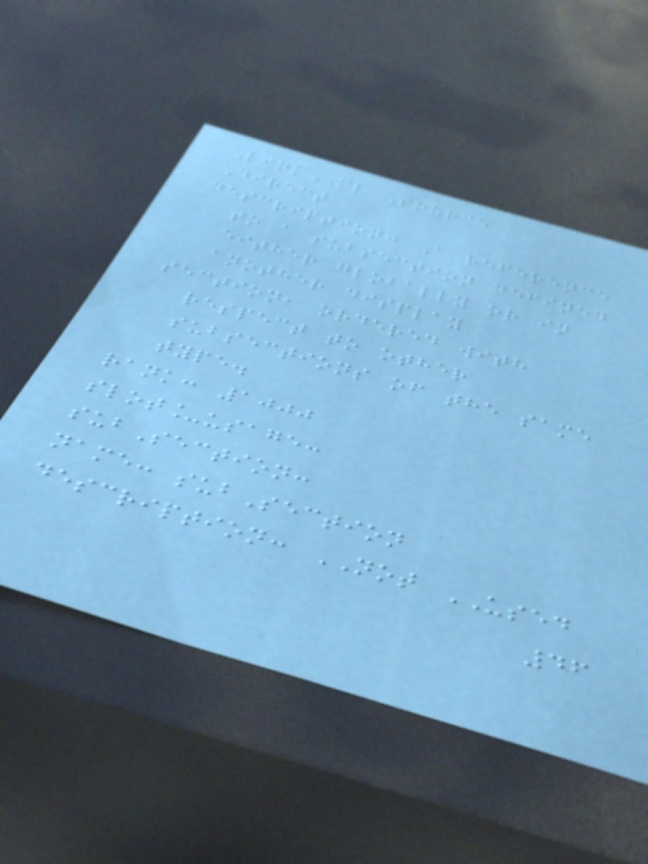LinkML Source
Direct
description: A reference
to a subsection defined
either globally or in
another display
section, ordered with
respect to other
subsections of the same
type.
rank: 1000
slot_usage:
subSection:
name: subSection
description: NOT USED
46
